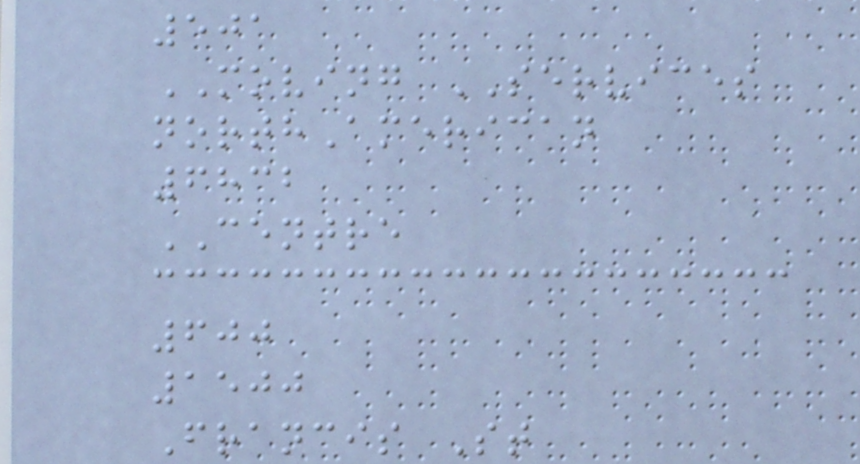501
MOVING SERVICES
northAmerican
6832
CENTRE
600
1500
Francis St
